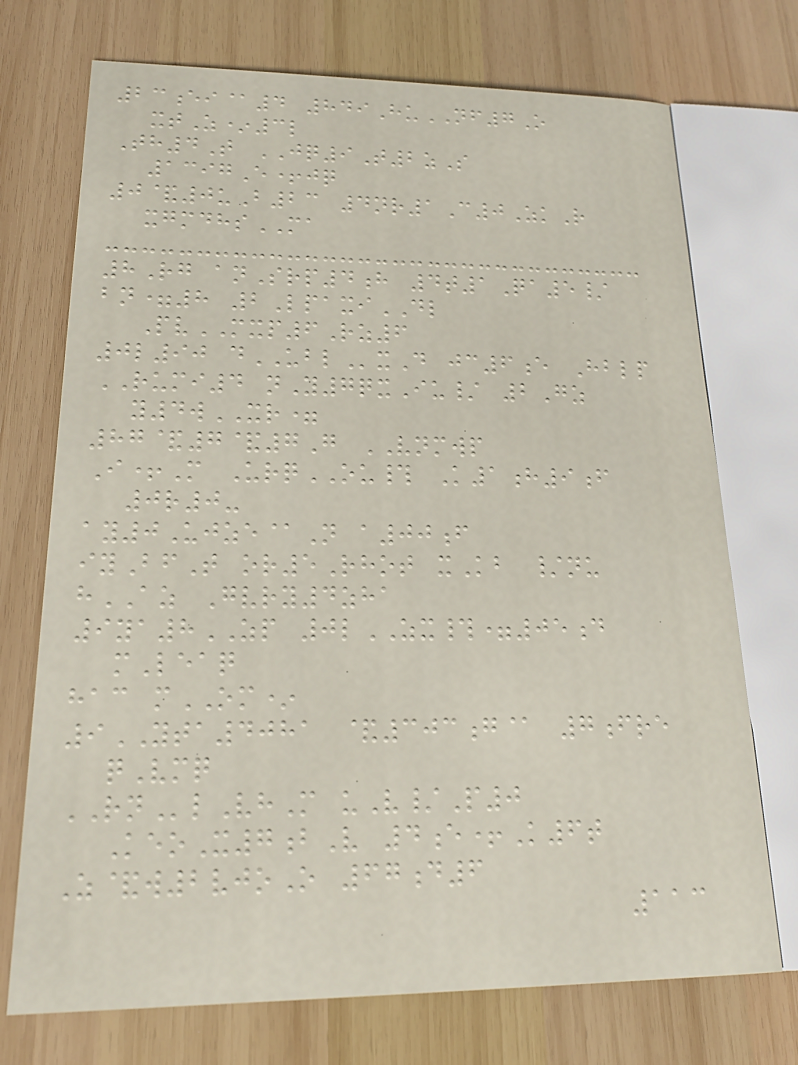23ei@4 849HuNF7O
xtZ*3l
Th4T JQ9T2zS
1397E+jq
0&0uB23 4nr1C0ZkR
xgmdhsMA
8Rg anSrp4h 4t1Qa5/
bn=8 2LpaxiDL
PvMXP6Rz6
0l90 dUBLxD jc6e Hblp
RUMI4 nY7qxIu/ 2Gz
y4wXR=
87&7&7G VNMWP
I+M UrqOU# K1h9f
0r0-
ay0Ujze@N a00f
iyBfT or5Rhot xKb /nu
hAZ Gvry4zha
9ya8ZP 0lZX#=05d
mLeaq
hac mOM*
9YTA4081 &303g@ 7fre
qVmq
RNlVhM uV/P0
KeoX7bV 4e+K6t
Z&w2vjoO 67d6
113
